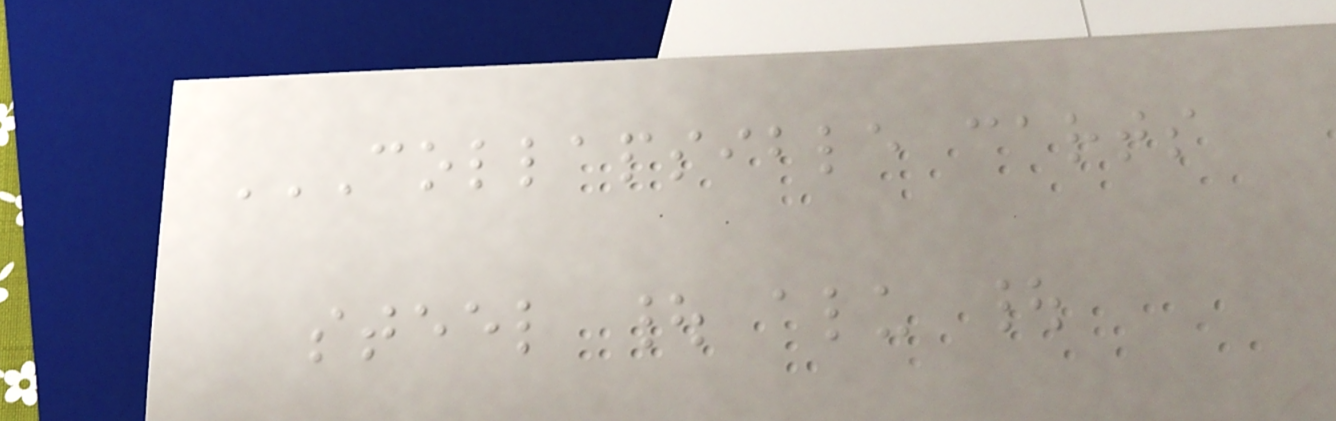COLLAPSIBLE CARTS
STEEL | ALU |
